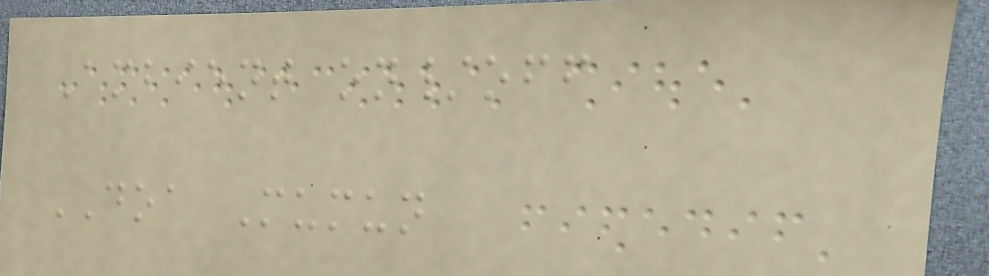Ambient on/off
DOA Mumun
